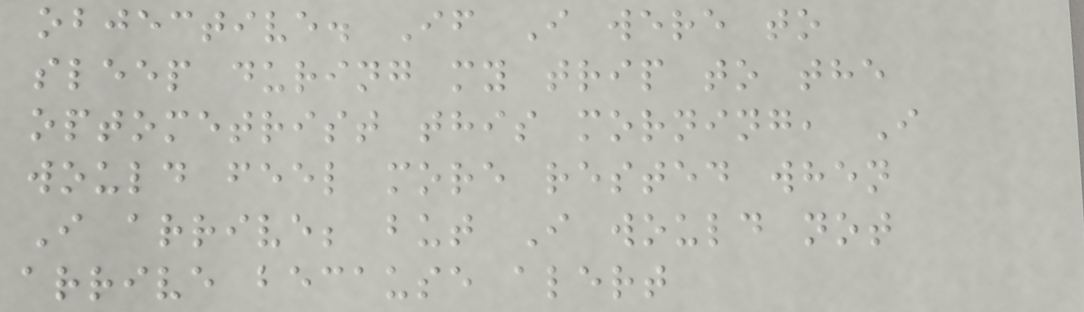objective. If I were to
sleep during my trip to the
optometrist this morning, I
would feel more rested when
I arrive; but I would not
arrive because alert
